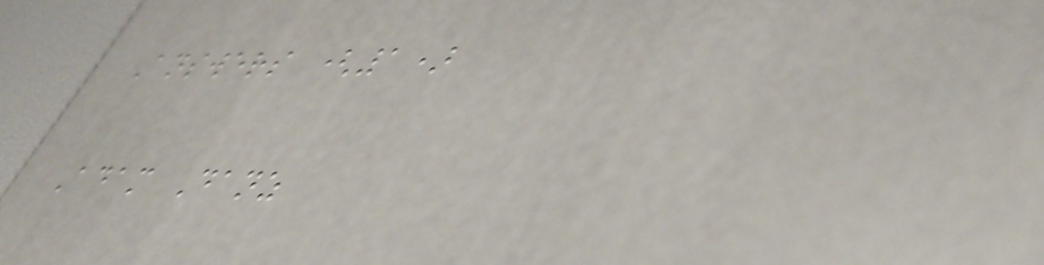Answers (1)
Adam Danz
